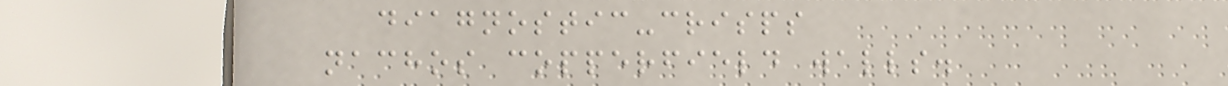diagnostic-crisps
nachos copperfield walls.
